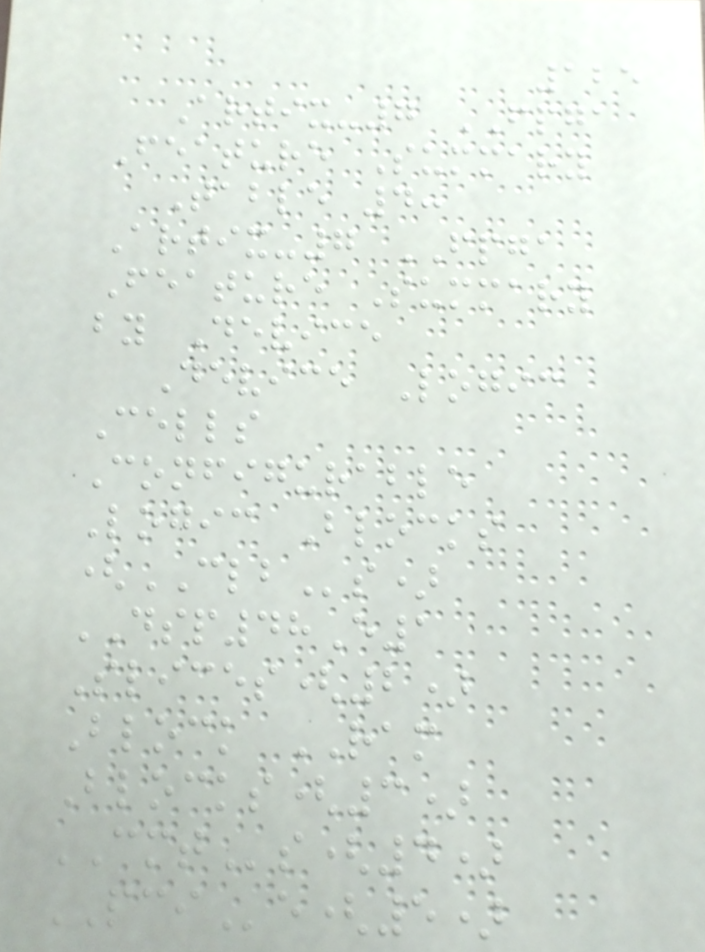125
Artix-7 FPGA
Feature Summary
Table 4:
Artix-7 FPGA
Feature Summary
by Device
Device Logic
Cells
Configurable
Logic Blocks
(CLBs)
DSP48E1
Slices(2)
Block RAM
Blocks(3)
CMTs(4)
PCIe(5)
